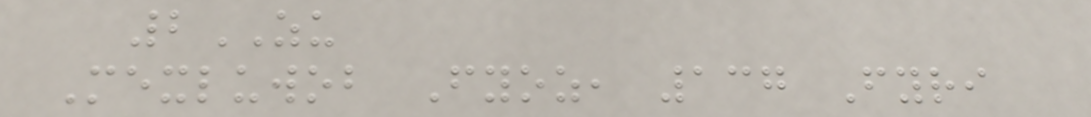2ZU
Mexluwob Fyoz, 137 Fyri
